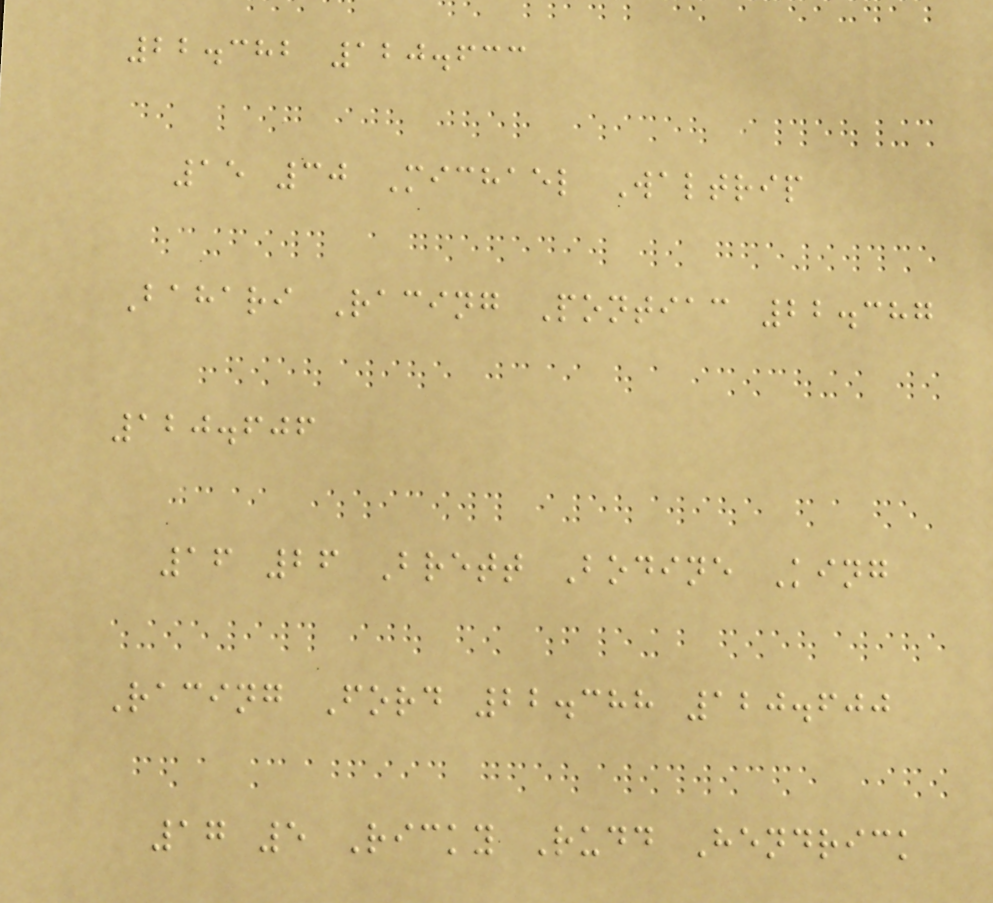22.382 120.633
15 30 Michael Waltrip
Bahari Racing Pontiac 22.387
120.606
16 26 Brett Bodine King
Racing Ford 22.388 120.600
17 5 Ricky Rudd Hendrick
